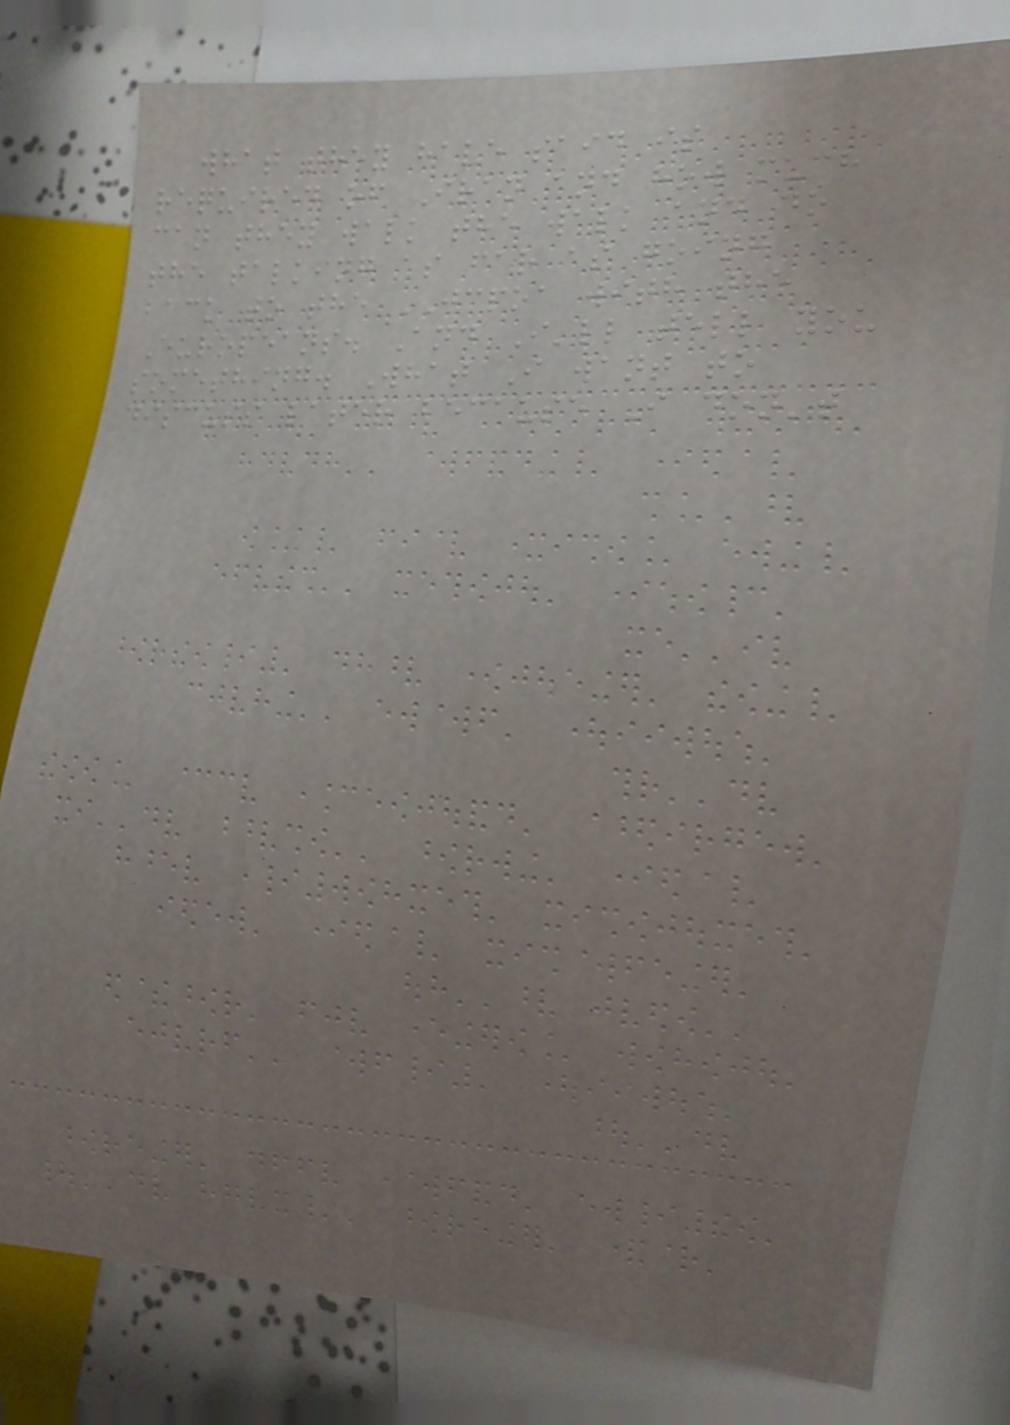what they have said is
required of Iran and how much
can they walk the walk and do
the talking as far as going
back to the JCPOA with the
Europeans. And I'll tell you
something. What I want to
discuss later because I don't
